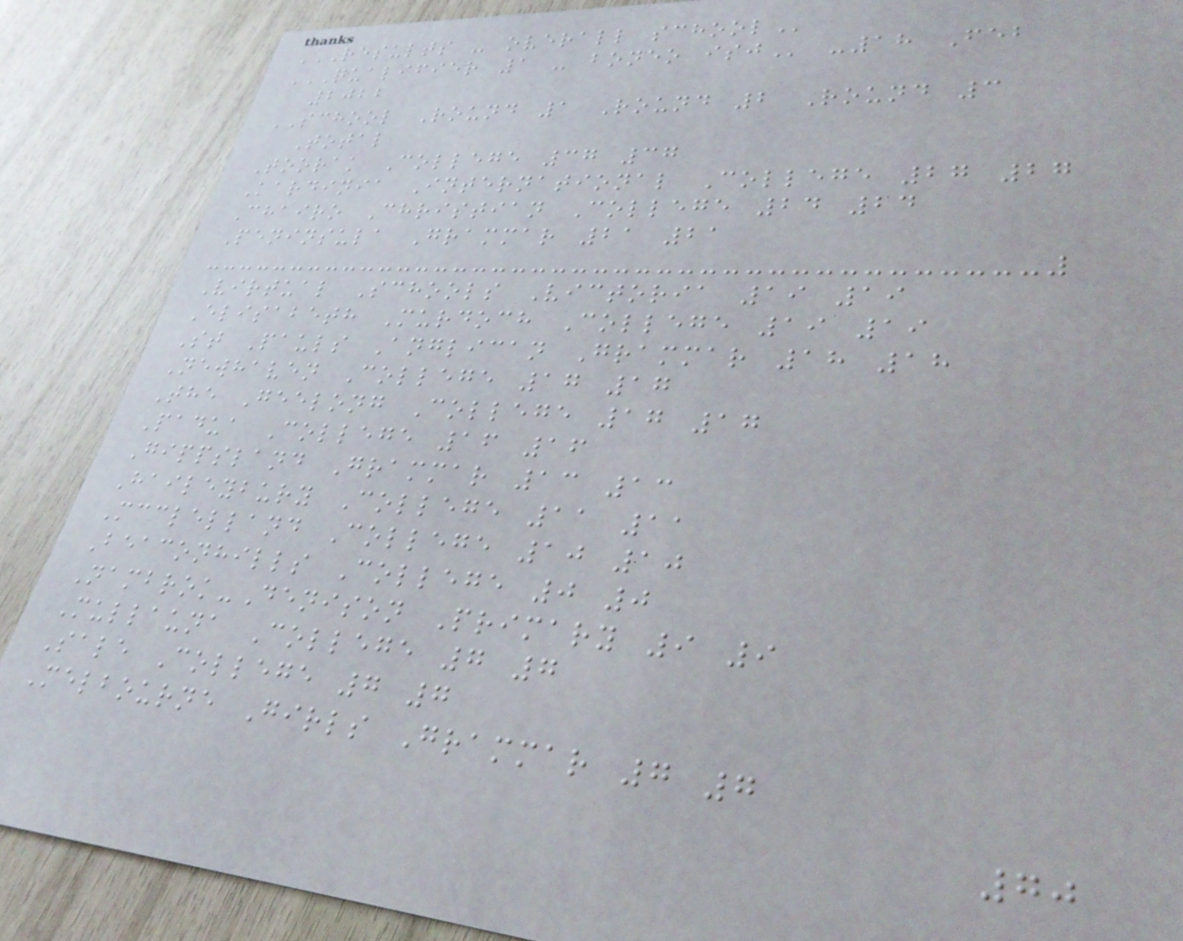RESULTS - OVERALL SCHOOL
QUALIFIER 1 - BONEO ISJ -18 Feb
2022
SCHOOL Round 1 Round 2 Round 3
Total
Toorak College 37 37
Kardinia International College 27 27
Chairo Christian College 24 24
Peninsula Grammar 21 21
Virtual Schools Victoria 19 19
Elisabeth Murdoch College 19 19
St Pauls Anglican Grammar 18 18
Newhaven College 17 17
The Geelong College 17 17
Padua College 16 16
Gippsland Grammar 13 13
Haileybury College 11 11
Mcclelland College 10 10
Beaconhills College 0 0
Nambrok-Denison Primary 9 9
Mullauna College 7 7
Sale College 7 7
Melbourne Girls Grammar 7 7
70
